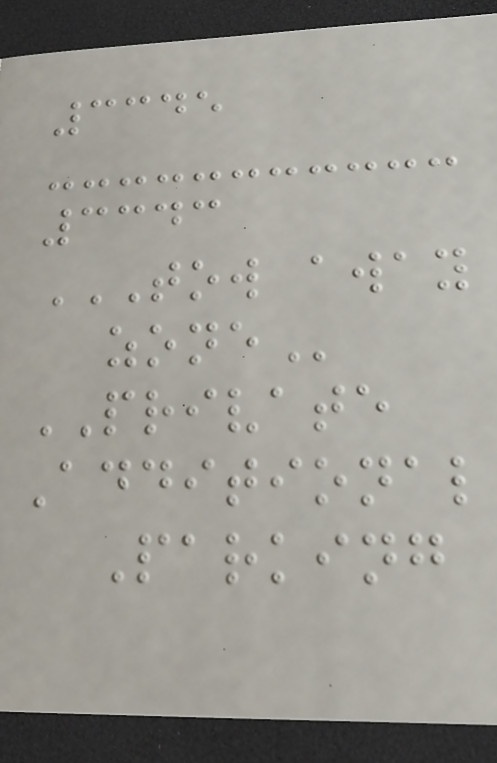3345
3343
TOW AWAY
ZONE
PRIVATE
Additional
Parking
